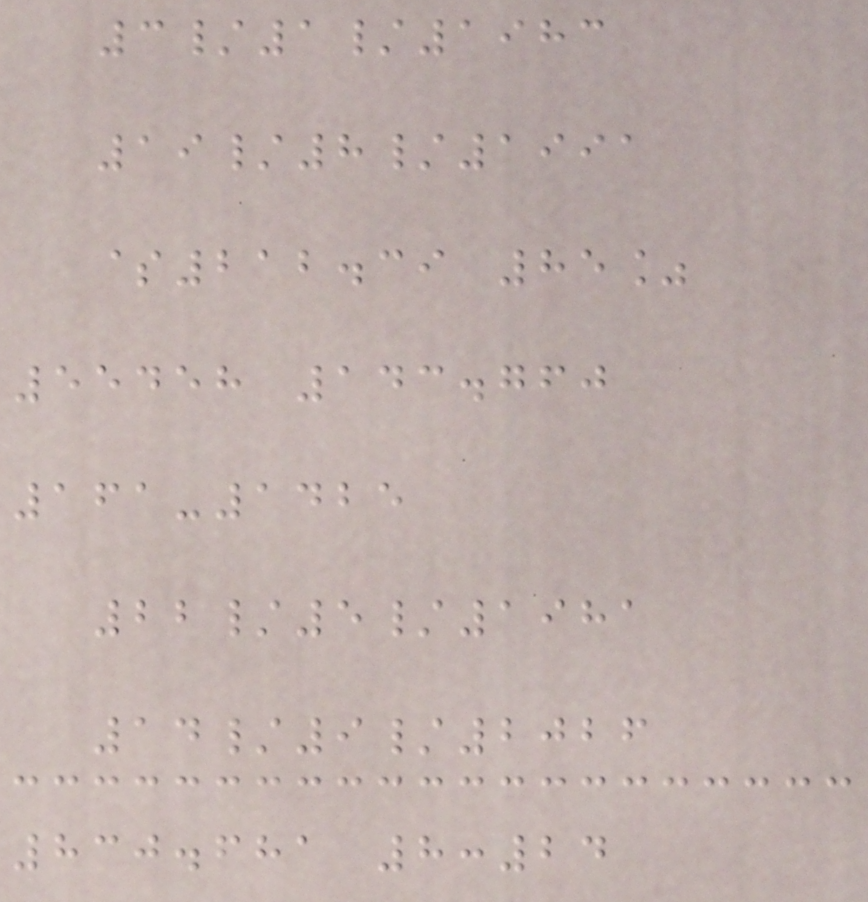3/1/1983
19/8/1991
$212.39 85%
55458 143.760
161-1425
22/5/1981
14/9/2026
830.681 8:24
